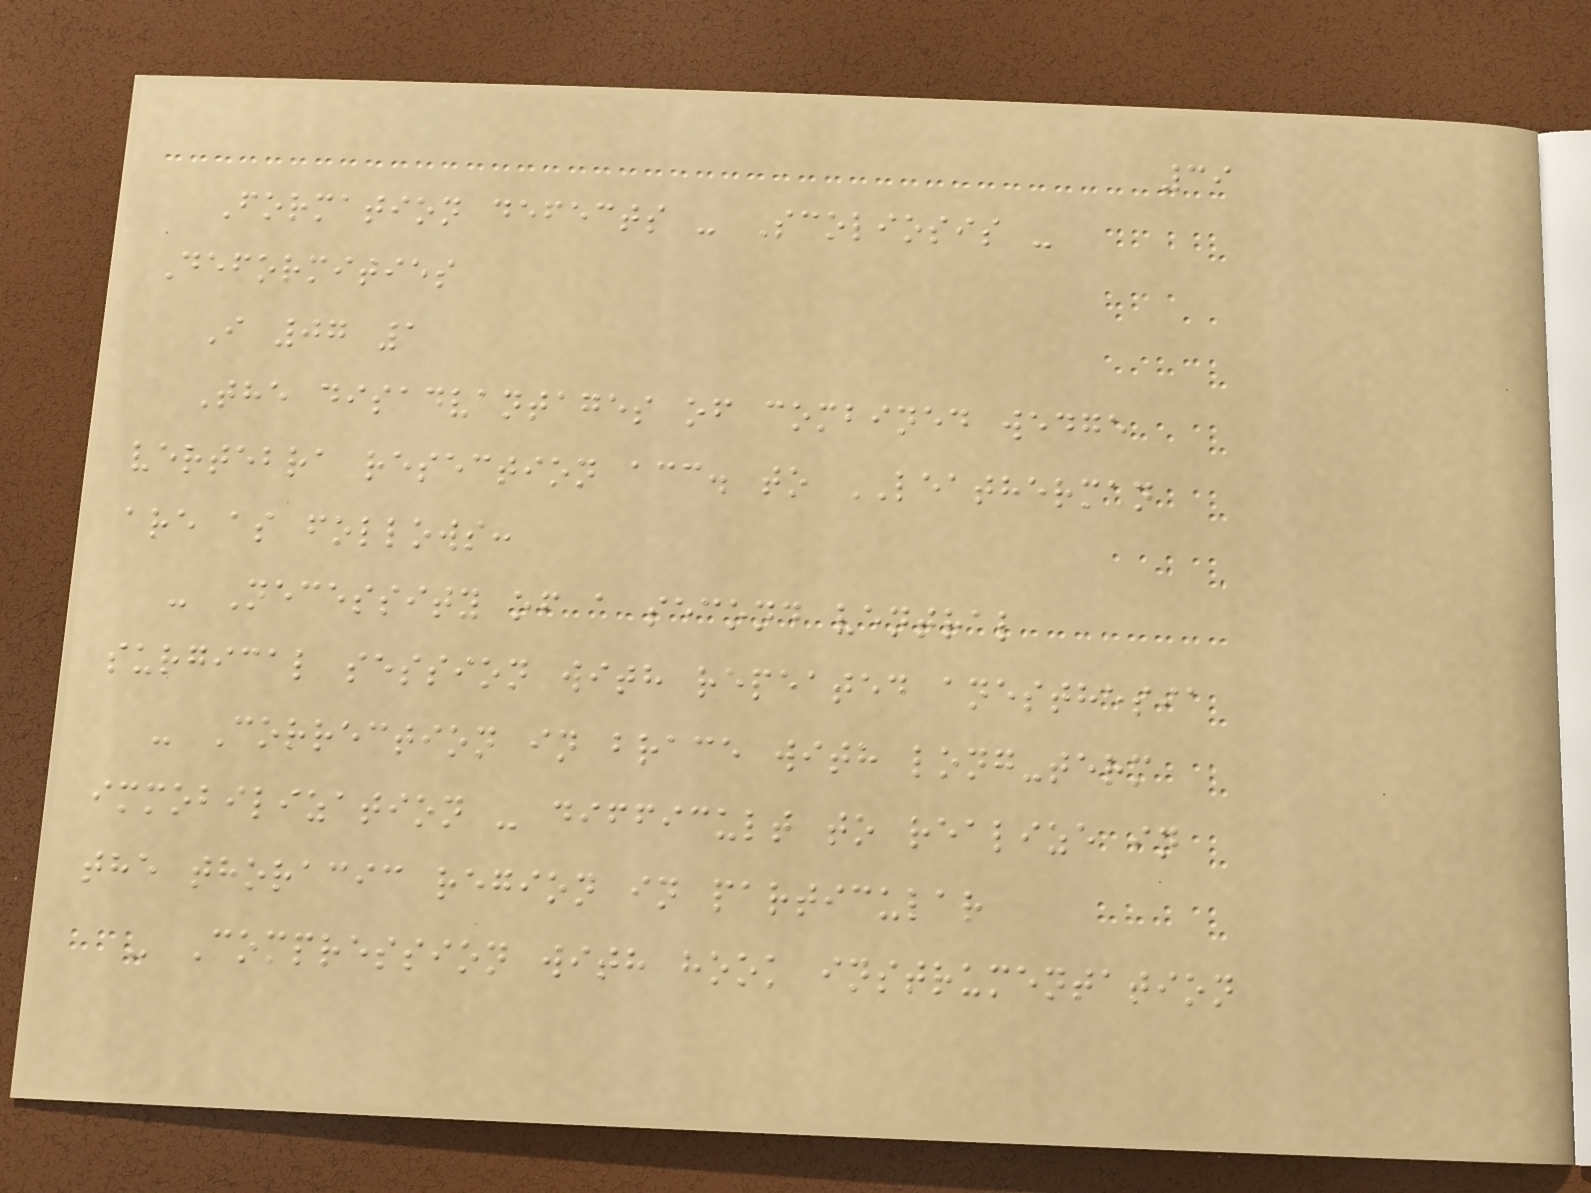39
Formation defects - Scoliosis -
Deformities
I 07 1
The disadvantages of combined wedge
vertebra resection acc. to LEATHERMAN
are as follows:
- Necessity of a second ventral
surgical session with repeated anesthesia
- Correction in brace with long-term
immobilization - difficult to realize in
the thoracic region in particular
- Compression with hook instrumentation
